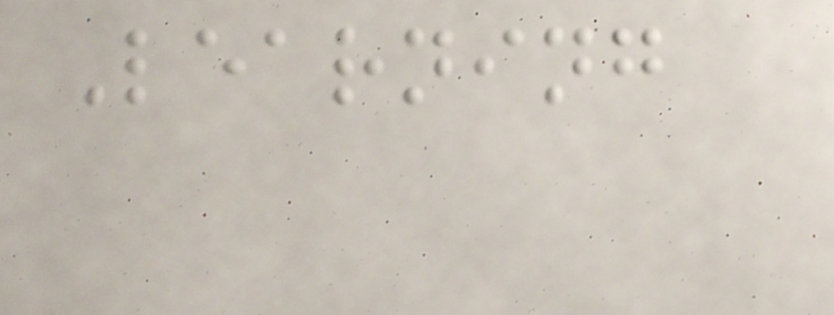Learning
